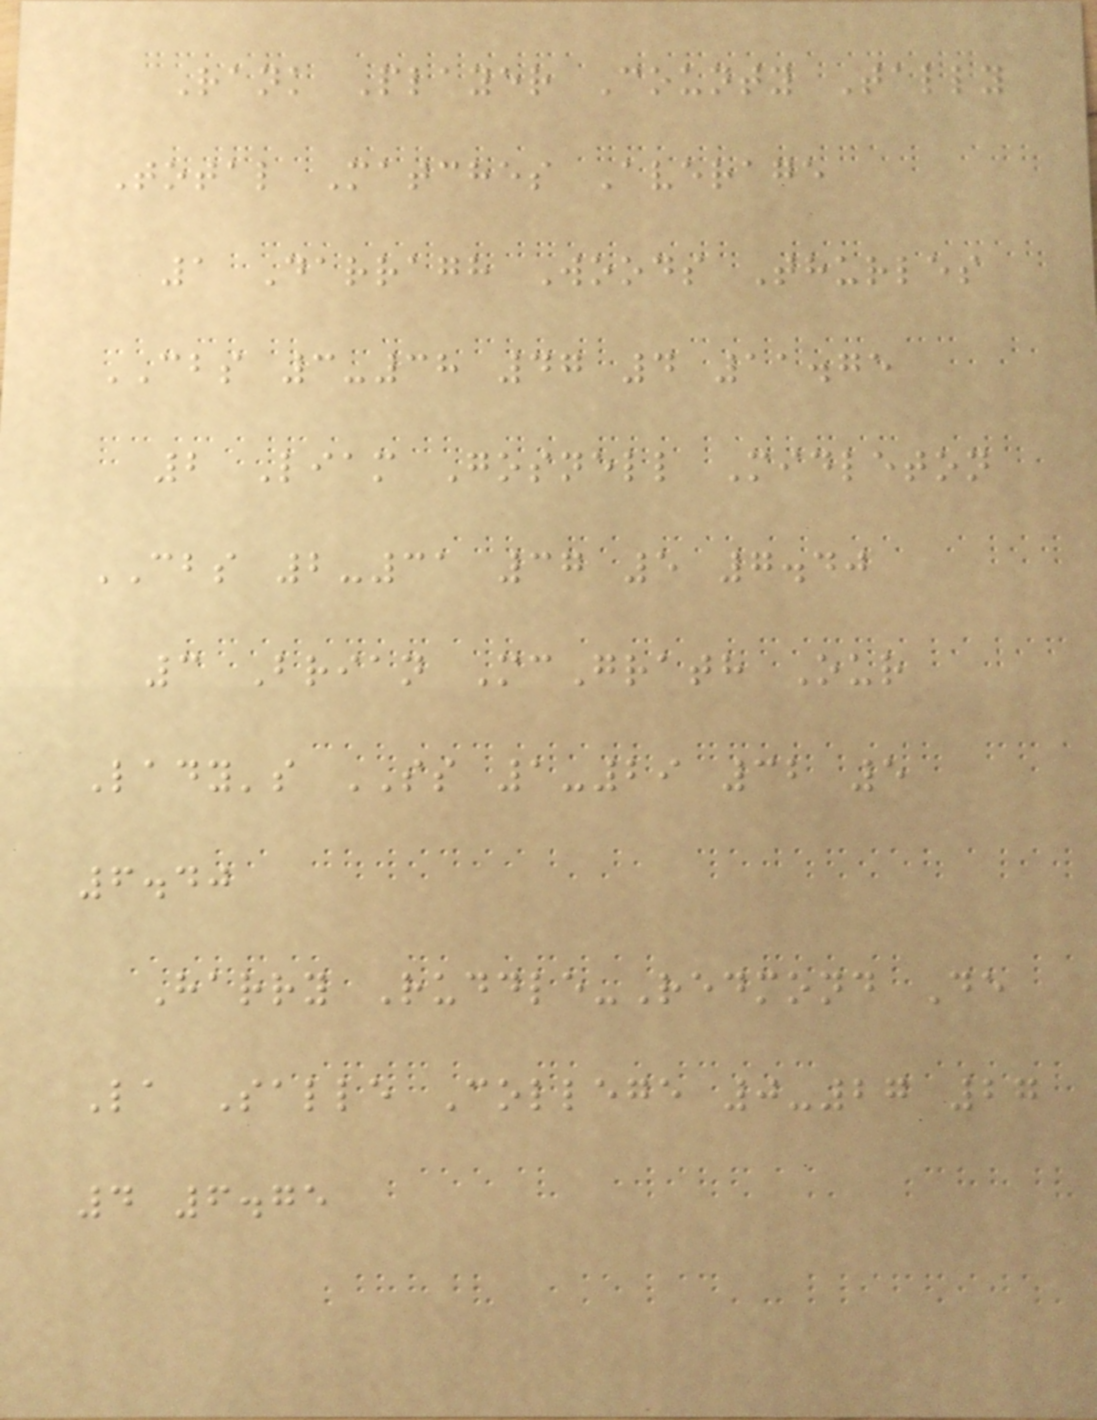Rank Player County Tally
Total Matches Average
1 Darragh Woods Thurles
CBS 3-38 47 4 11.75
2 Liam Gosnell Midleton
CBS 2-31 37 5 7.40
3 Brian McGrath Our
Lady's SS 1-29 32 5
6.40
Harry Ruddle-Redmond De
La Salle College 0-27 27
4 6.75
